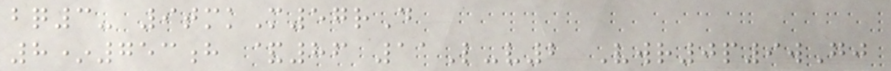bq3- 9tmkM57rD
8*753h &86 11L-v2 Vwr0p9wGj
